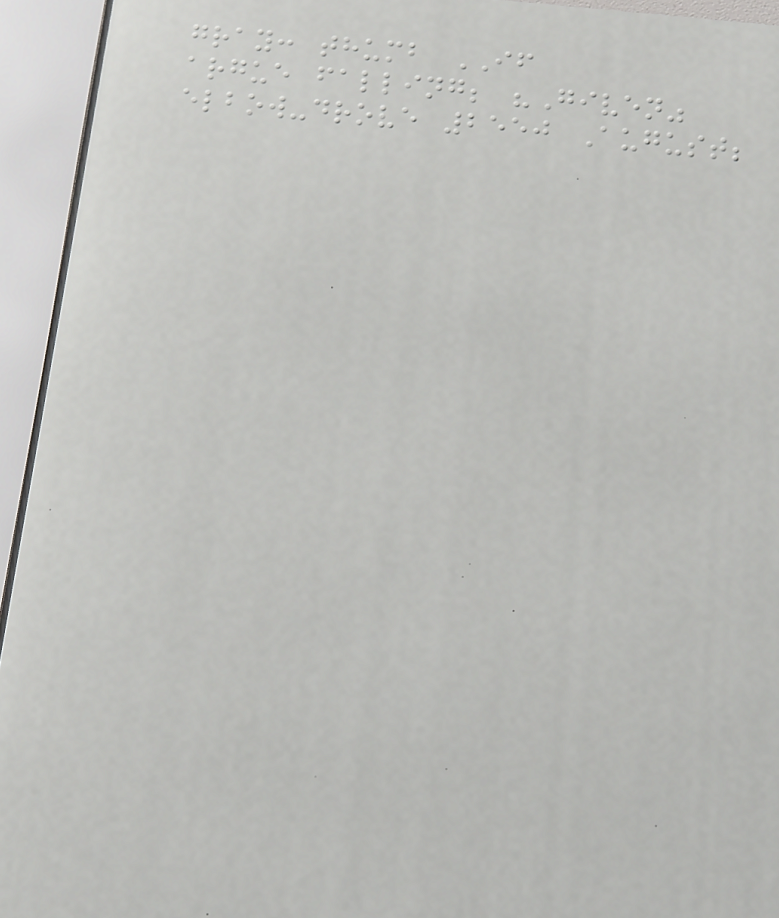gray: thumb IF
argue falling; "Given"
elbow-drove 2550 August;
